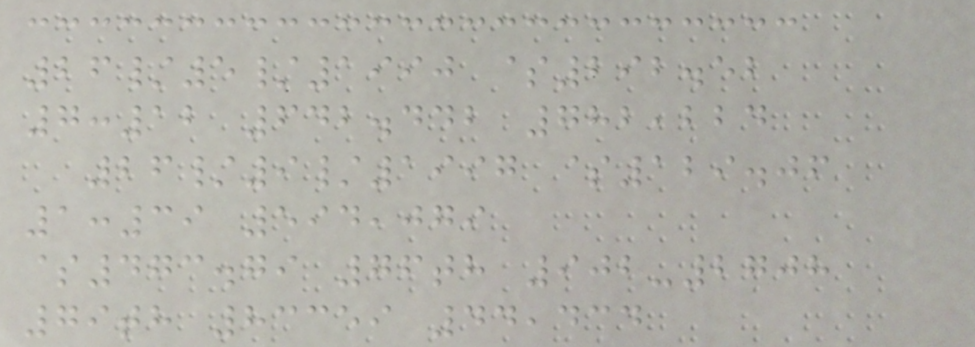26/5/1990 $292.52
7:12 642.442 782,224
26/9/1997 $129.06
1:39 594,079
$473.79 76th 902-2708
79th 83359 44,434
